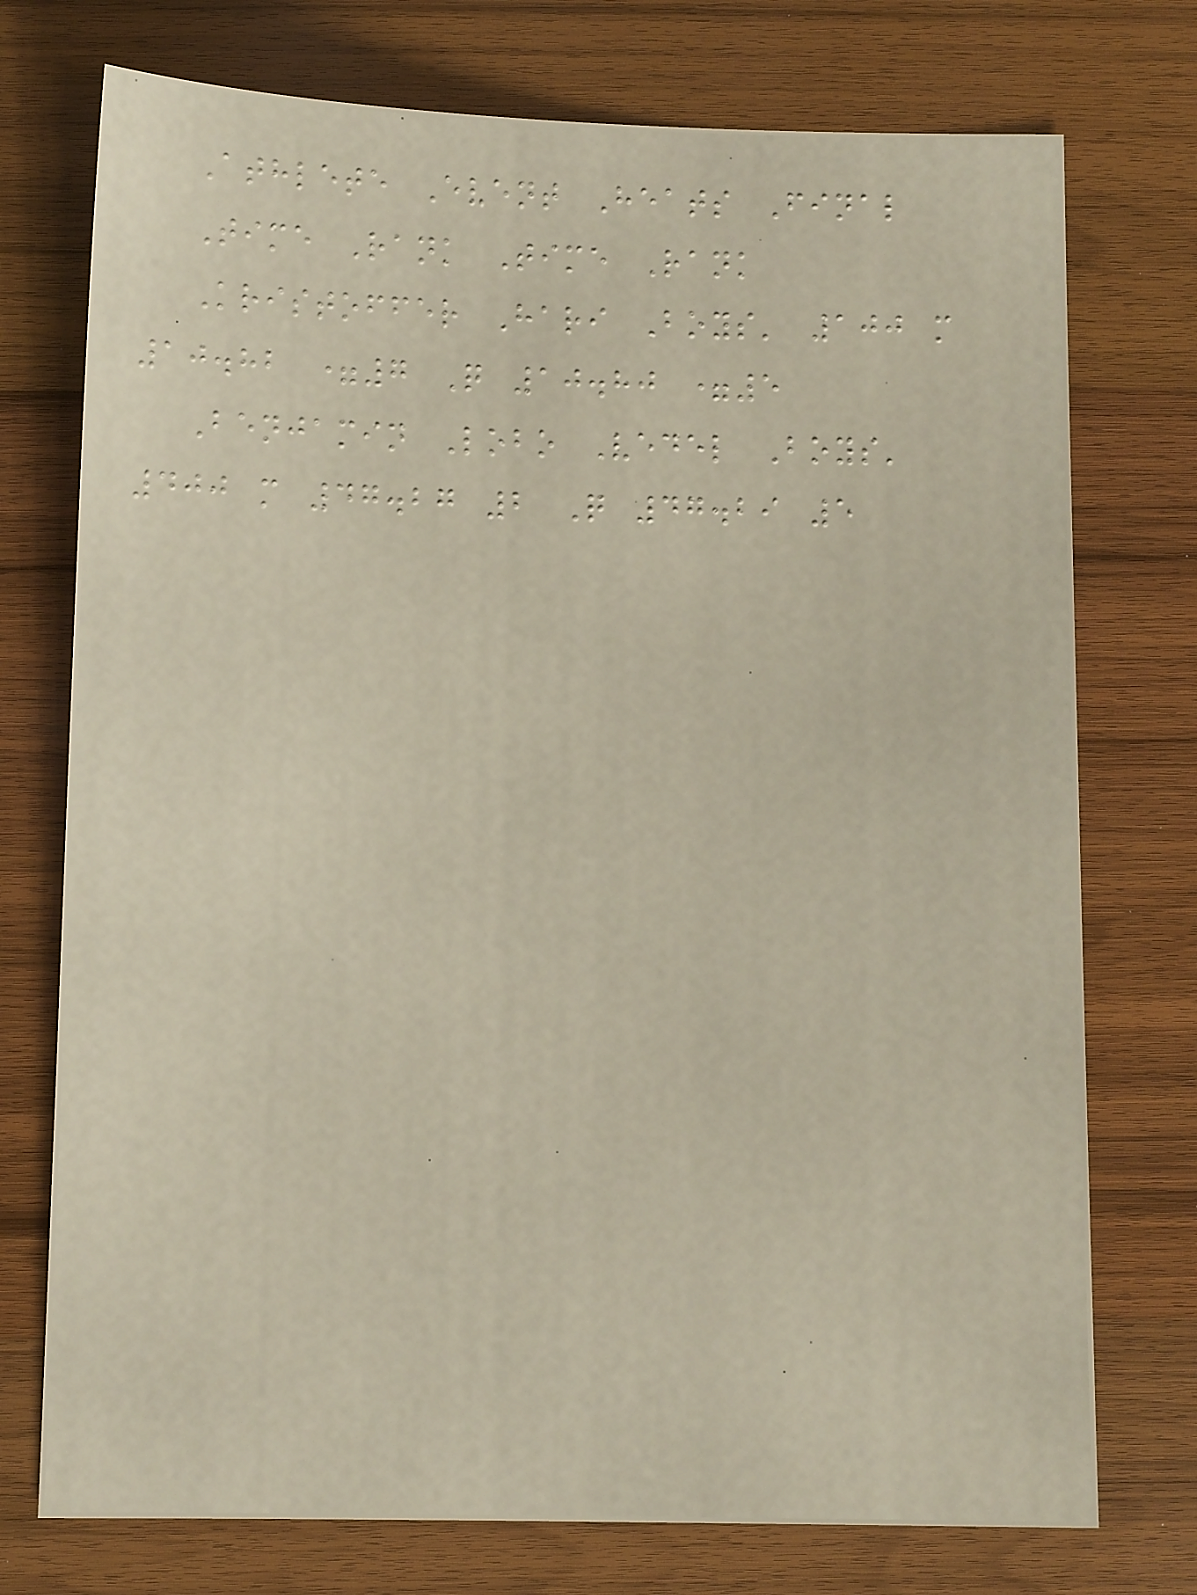Athlete Event Heats Final
Time Rank Time Rank
Kristoffer Hari Boys' 100 m
10.82 =7 Q 10.80 =5
Benjamin Lobo Vedel Boys'
400 m 47.27 2 Q 47.29 5
